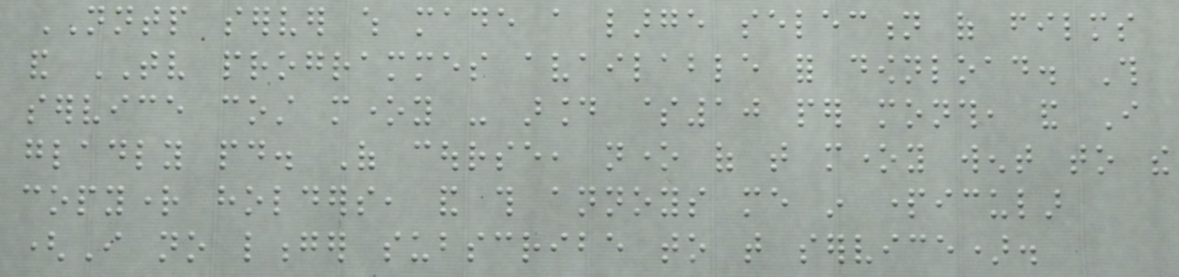NNTP server which made a large selection of films
and TV programmes available for download. This
service cost money - around $10 per month, and I
gladly paid. Of course, none of that money went to the
copyright holders, and this annoys me in particular
(I no longer subscribe to that service).
